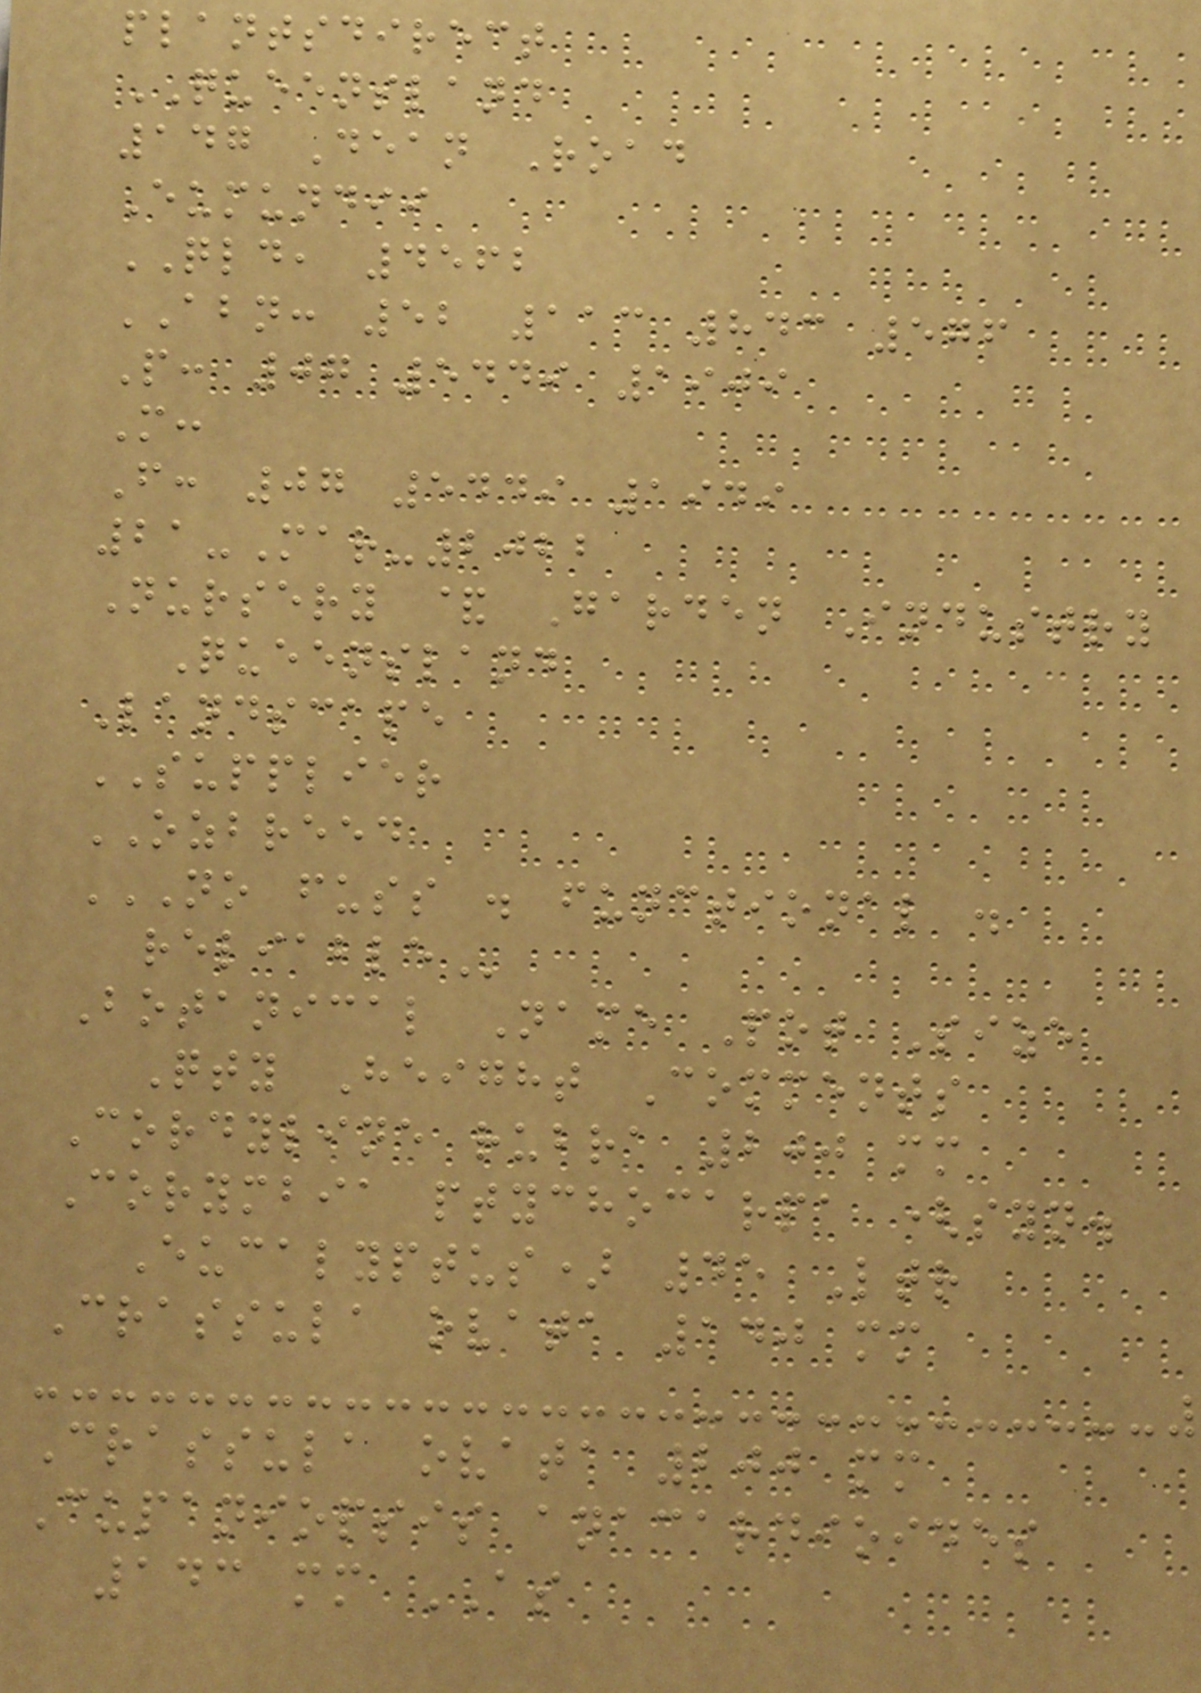plantsdirect
QUEENSLAND
147 Dean Road
Eumundii
QLD, 4562
ABN: 52 113 843 576
P: 07 5449 1909
M:
F: 07 5449 1949
21-Mar-2022
Nursery & Garden Industry
Queensland
Landscape
SUPPLIER
OZBREED
NO FUSS . FUNCTIONAL .
RELIABLE
Botanical Name Pot Size
Qty Height Comments
Cordyline rubra 200 mm
Corymbia ptychocarpa (syn.
Eucalyptus) 45 Ltr
Crassula ovata 140 mm
Crassula ovata 200 mm
Cupaniopsis anacardioides
143 mm AS
